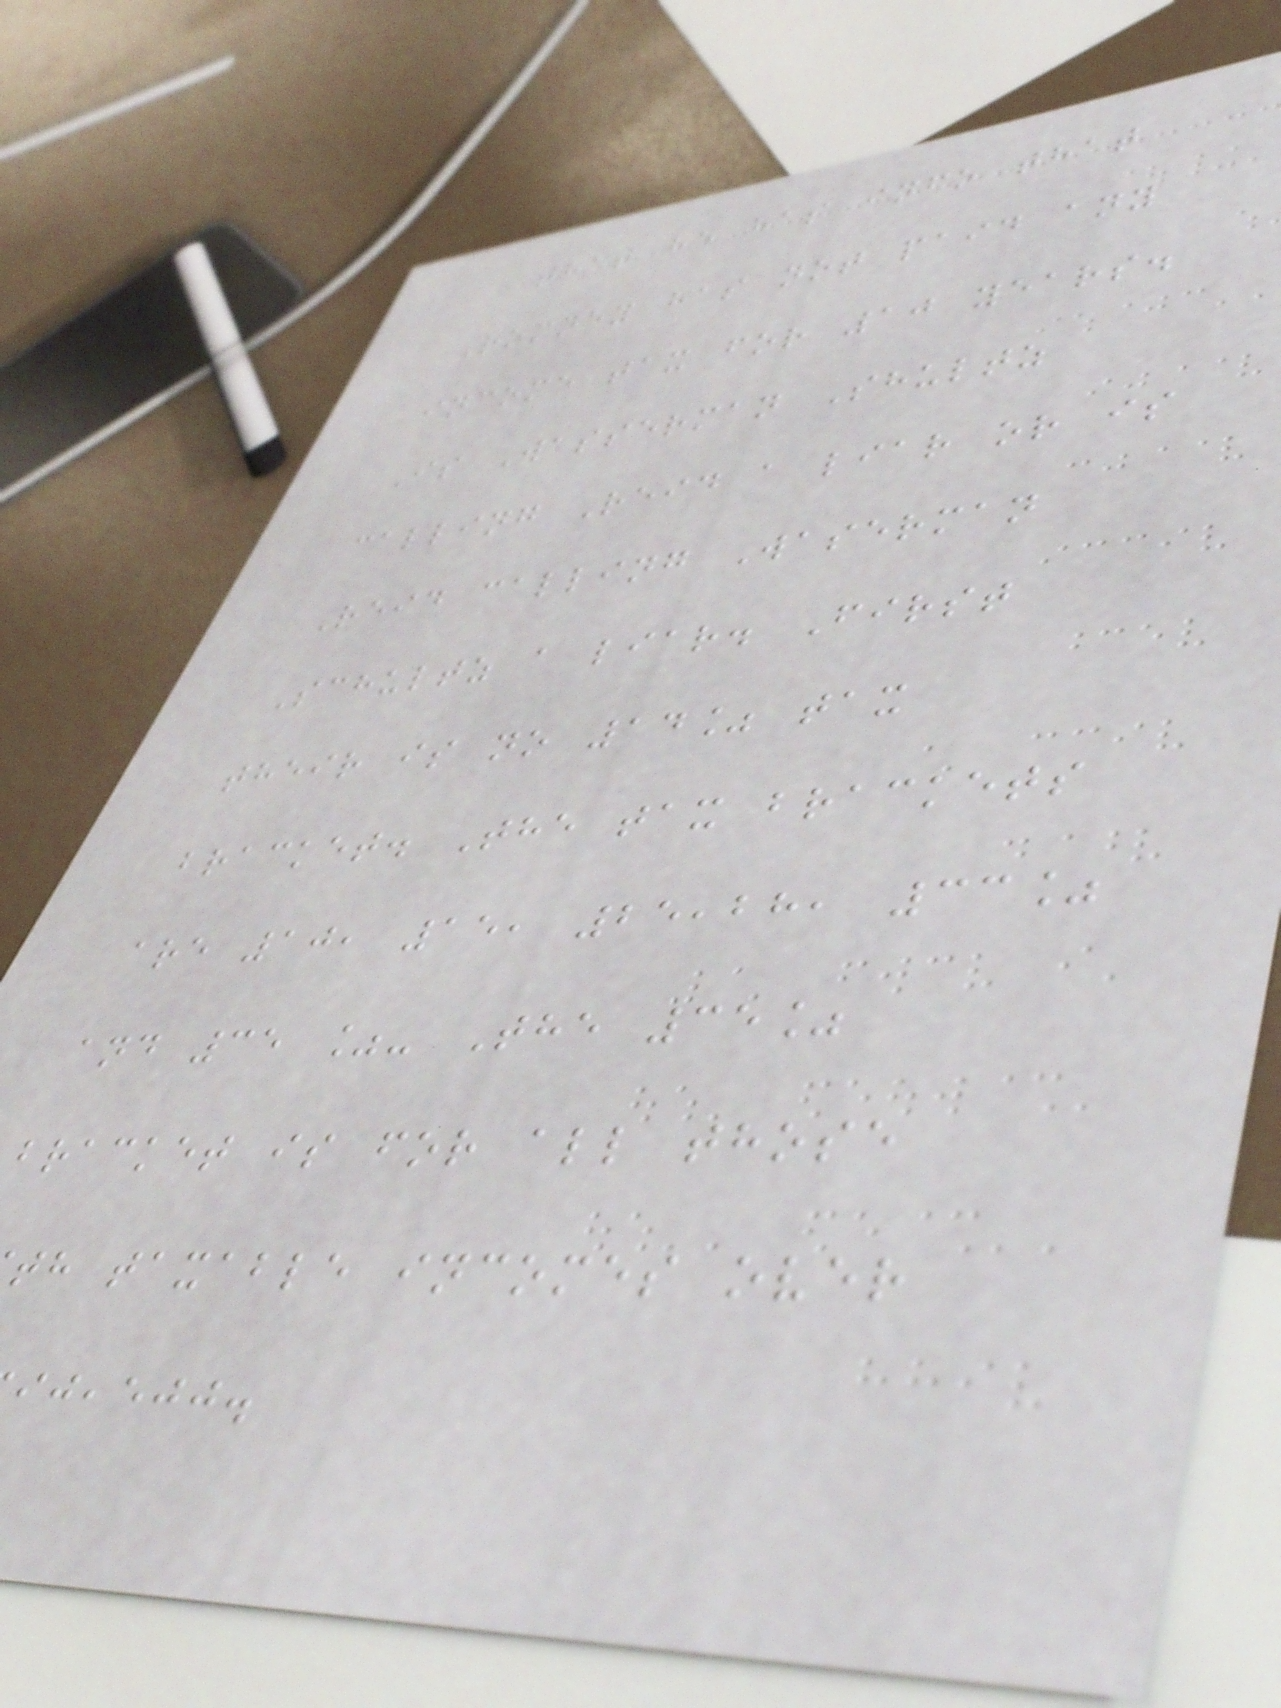that he has info that
Romney has not paid any
income tax for 10 years.
Is Wasserman Shultz
calling Reid a liar or is
Reid calling Waserman
Schultz a liar. First
their is no 14% tax
bracket. The tax brackets
are 10, 15, 25,28, 33%
and 35 %- The 35%
bracket is for all those
th taxable incomes over
,ejj.
